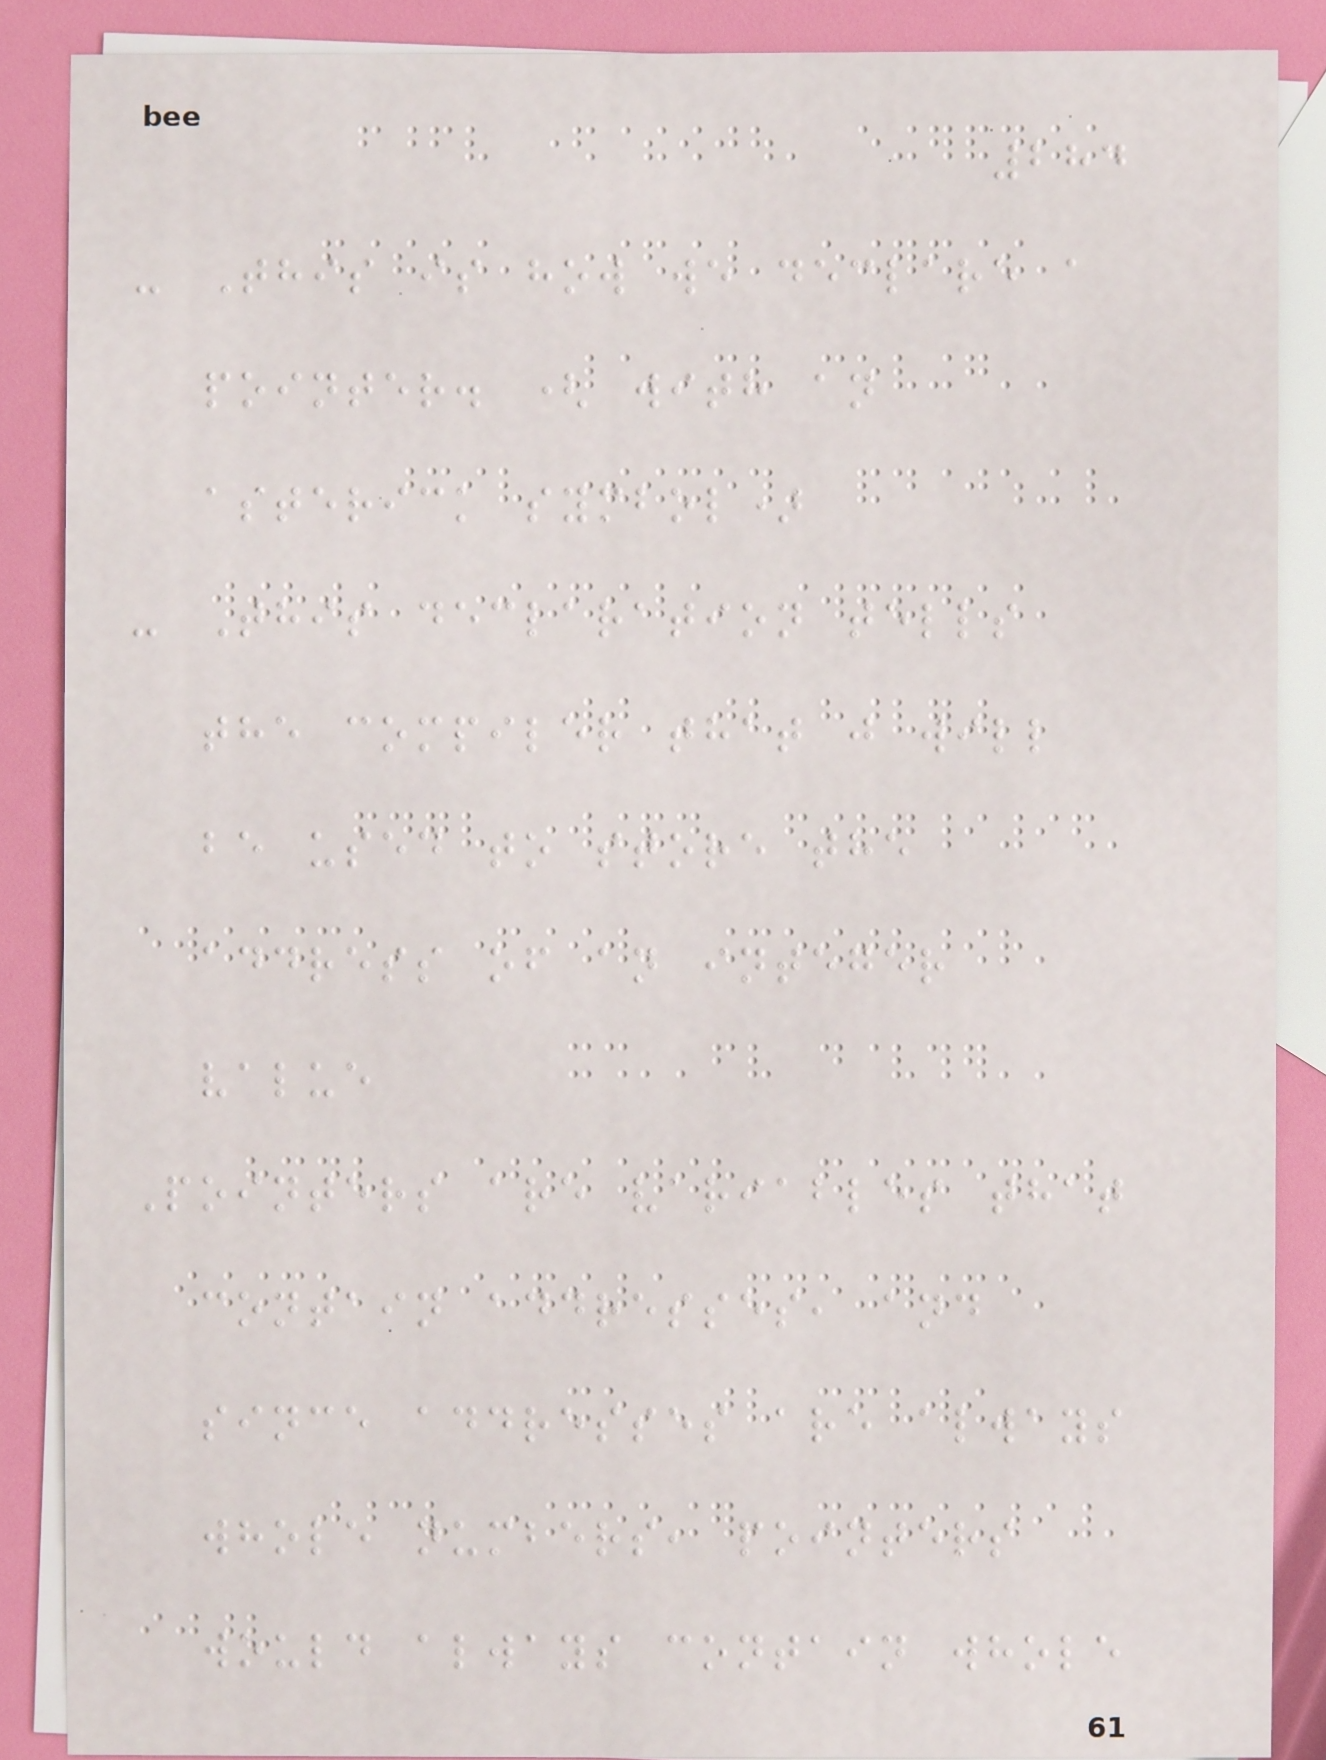284
- This is how we declare a
pointer. ( with an
asterick symbol)
- This declaration tells
the compiler that j will
be used to store the
address of an integer
value
Pointers are variables that
contain addresses, and
since addresses are always
whole numbers, pointers
would always contain whole
